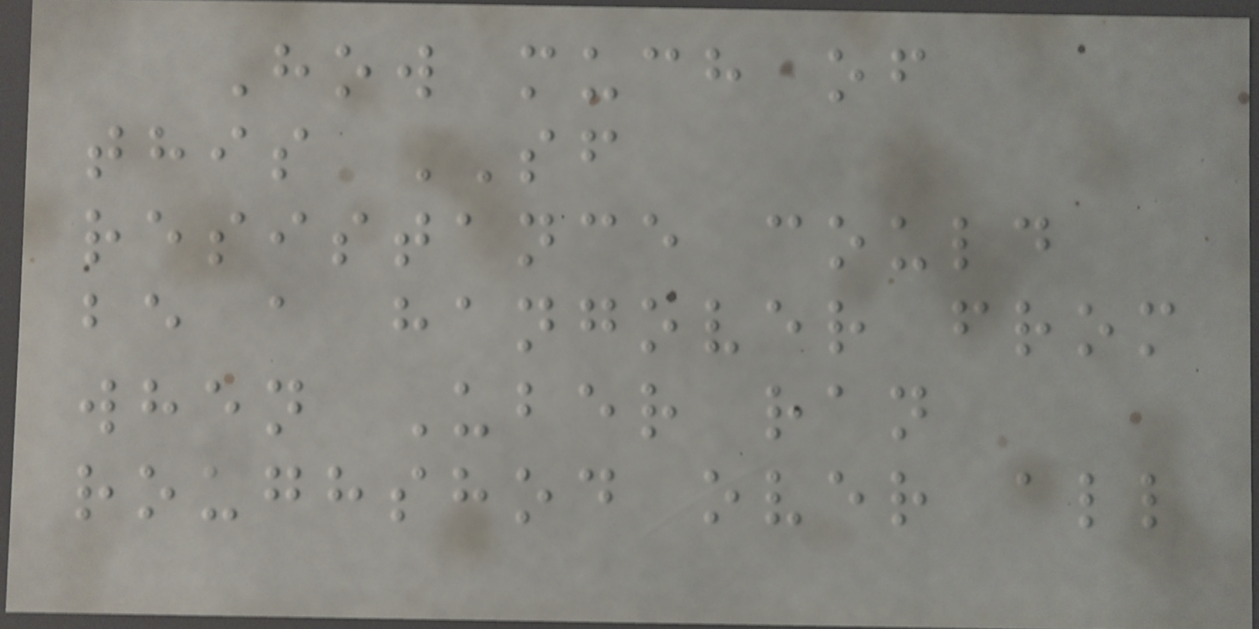How much of
this SF
resistance could
be a hangover from
when Uber ran
roughshod over all
